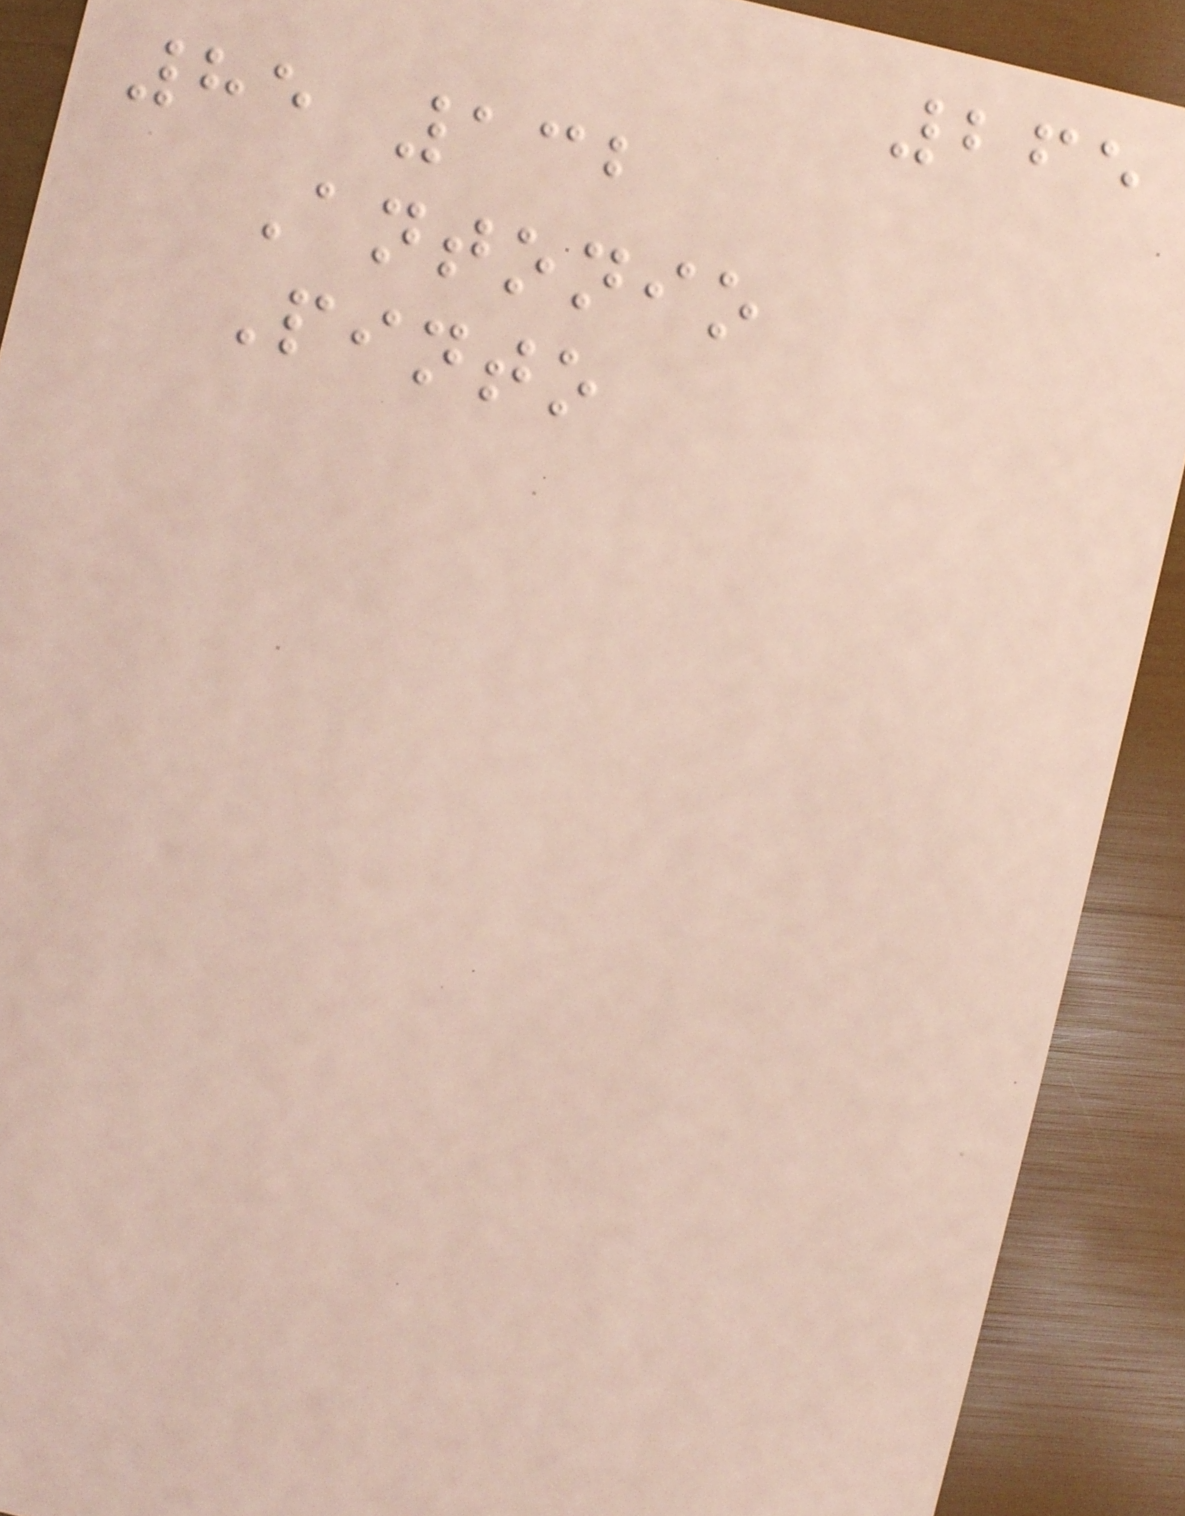265
85 132
Antonio
Pinto
